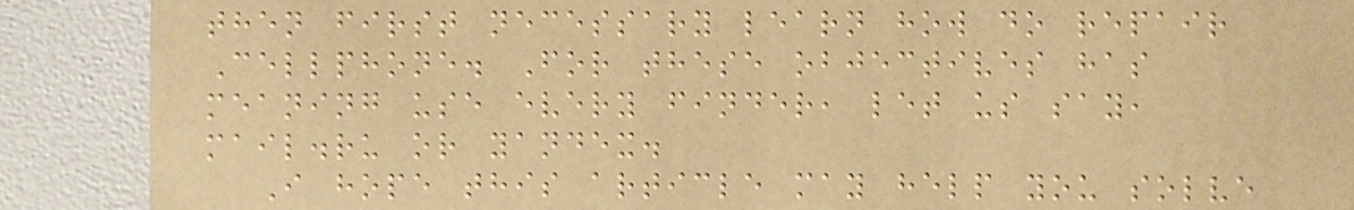then first necessary learn how do repair
Cellphone. For these objectives has
meaning use every finder, let us say,
mail.ru or yandex.
I hope this article may help you solve
